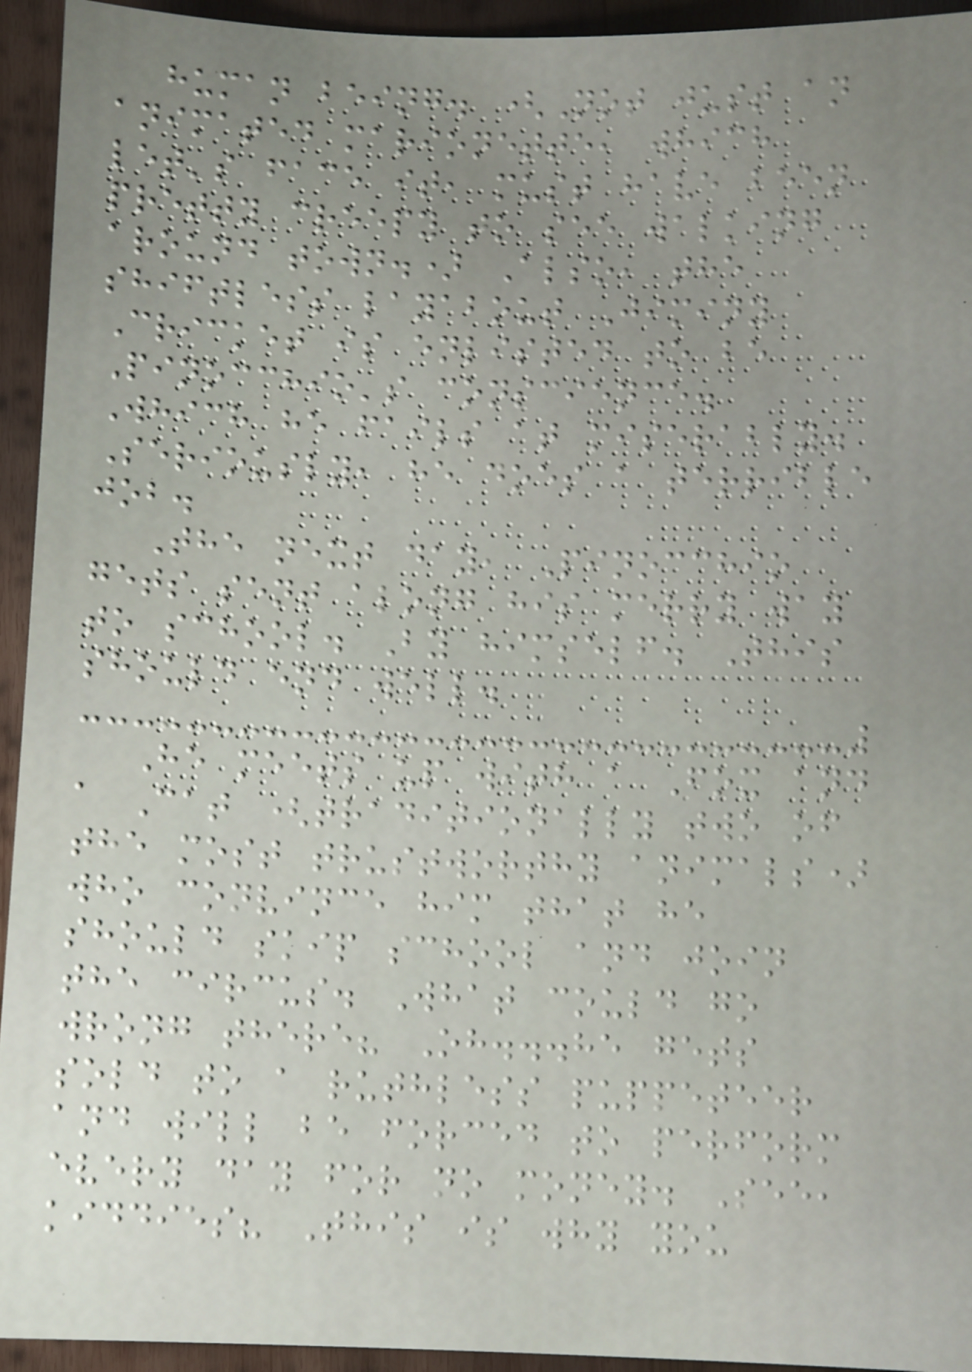human being. (Not just an
animated marionette, which
let's face it, must have been
pretty creepy to see walking
around town.) Also, the
shiftless layabout Jiminy
Cricket is enlisted to be
Pinocchio's conscience.
Which he fails at miserably.
Seriously, he does a terrible
job.
The next day, Pinocchio
gets sent along his merry way
to school. By himself. This
should end well.
He meets up with a Fox and
a Cat (traditionally two of
the most trustworthy animals)
who convince him that he
should skip school and join
the circus. What could go
wrong there? Oh...he gets
sold to a ruthless puppeteer
and will be forced to perform
every day for no money. See,
kiddies? This is why you
